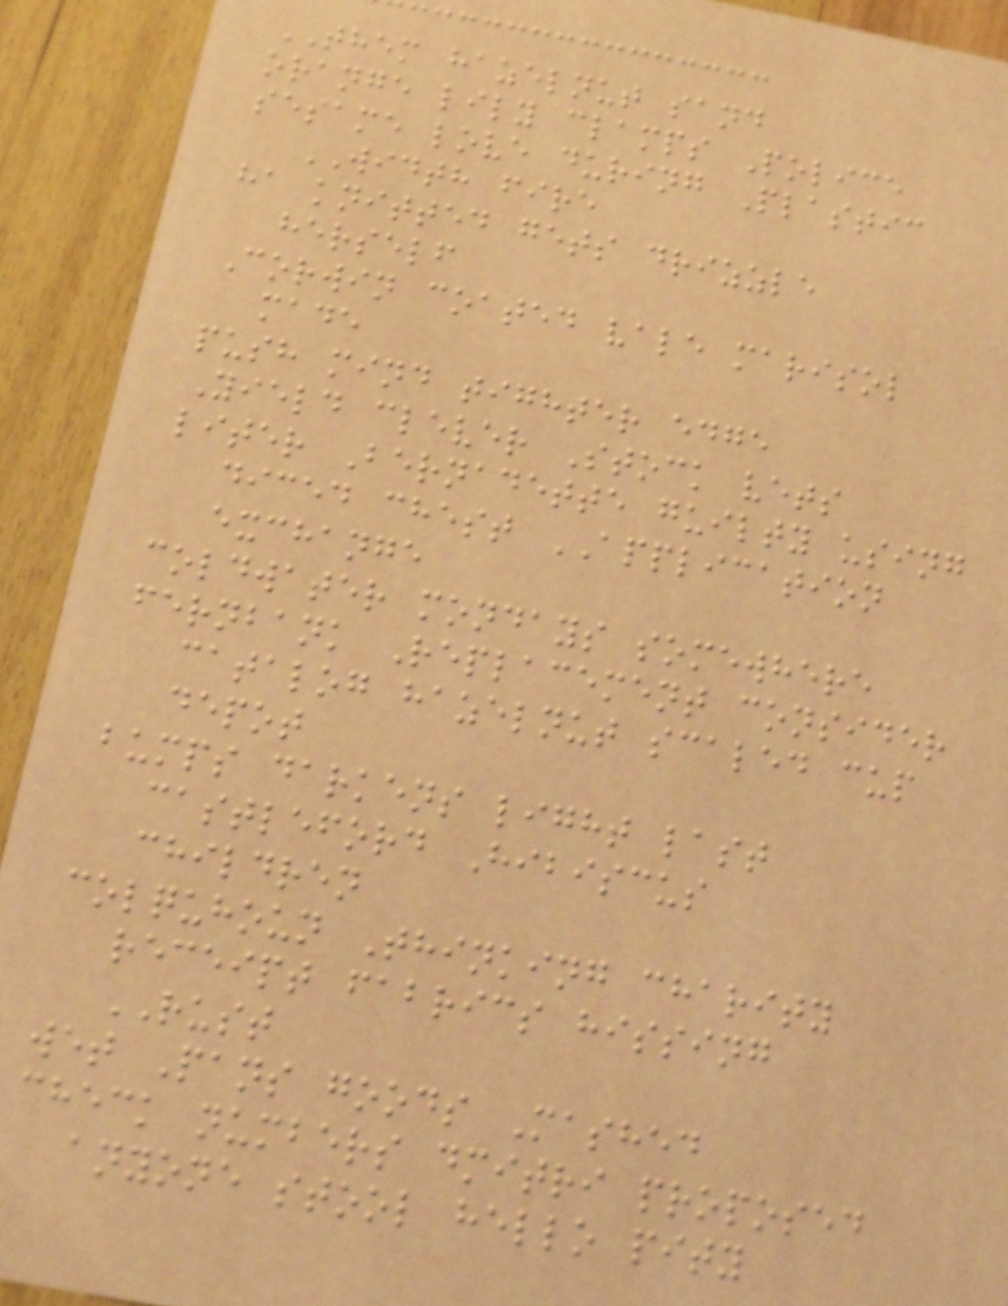THEM hazelnut sand
orange lily clamps Police
sesame love during Plastic
WIDTH fire
ha knitted gets drizzle
herself
Corwin coated vale marisol
made
push mind tighter edge
Yield clever Stock vets
liter Bernadette guilty using
diced chest APPLICATION
exchange
coldwater mondays somewhere
fernbank Replacement consider
catalog hazelnut scaled cup
depot
bumps darkens light last
castleford Hibiscus
children
colquhoun Thinking charity
receipt fabrics hissing
RUST
wet Pans goods Mashed
check numbers dmitri proposed
anyone stool hello pity
